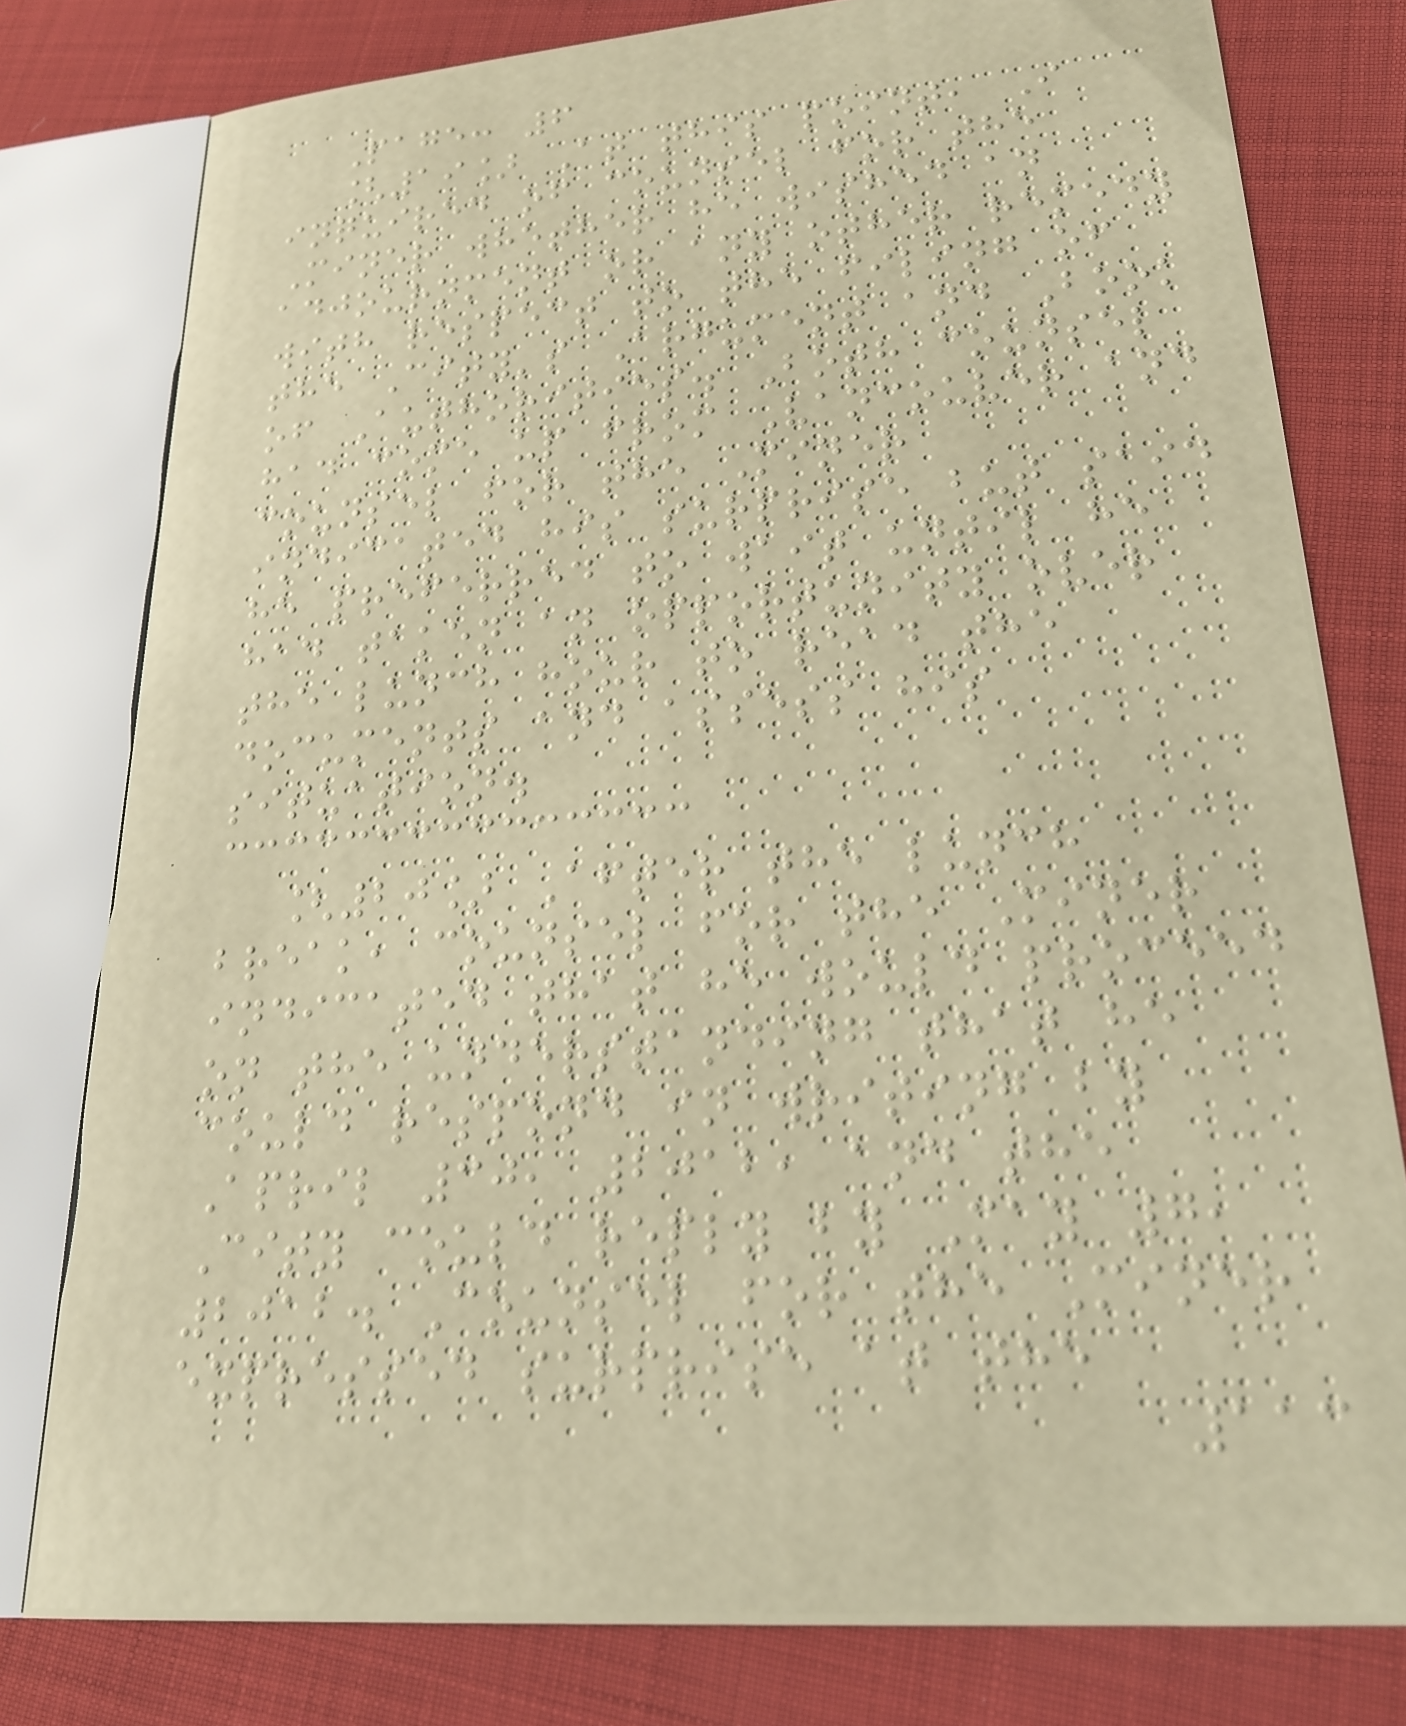Page: 6
[19] At this point, I
inquired of counsel for the
Miner whether he wished an
adjournment or any other remedy
with respect to the filing of
the City's Argument and Book
of Authorities. Both counsel
had come up from Vancouver and
counsel for the Miner
indicated his surprise but said
he preferred to wait until he
had taken an opportunity over
the lunch hour to read the
documents and assess his
situation.
[20] After the lunch
break, counsel for the Miner
indicated that he would proceed
on the understanding that he
could respond in writing by
April 30, 2012, and the
City could reply by May 7,
2012. Counsel for the Miner
expressed surprise at the
113
